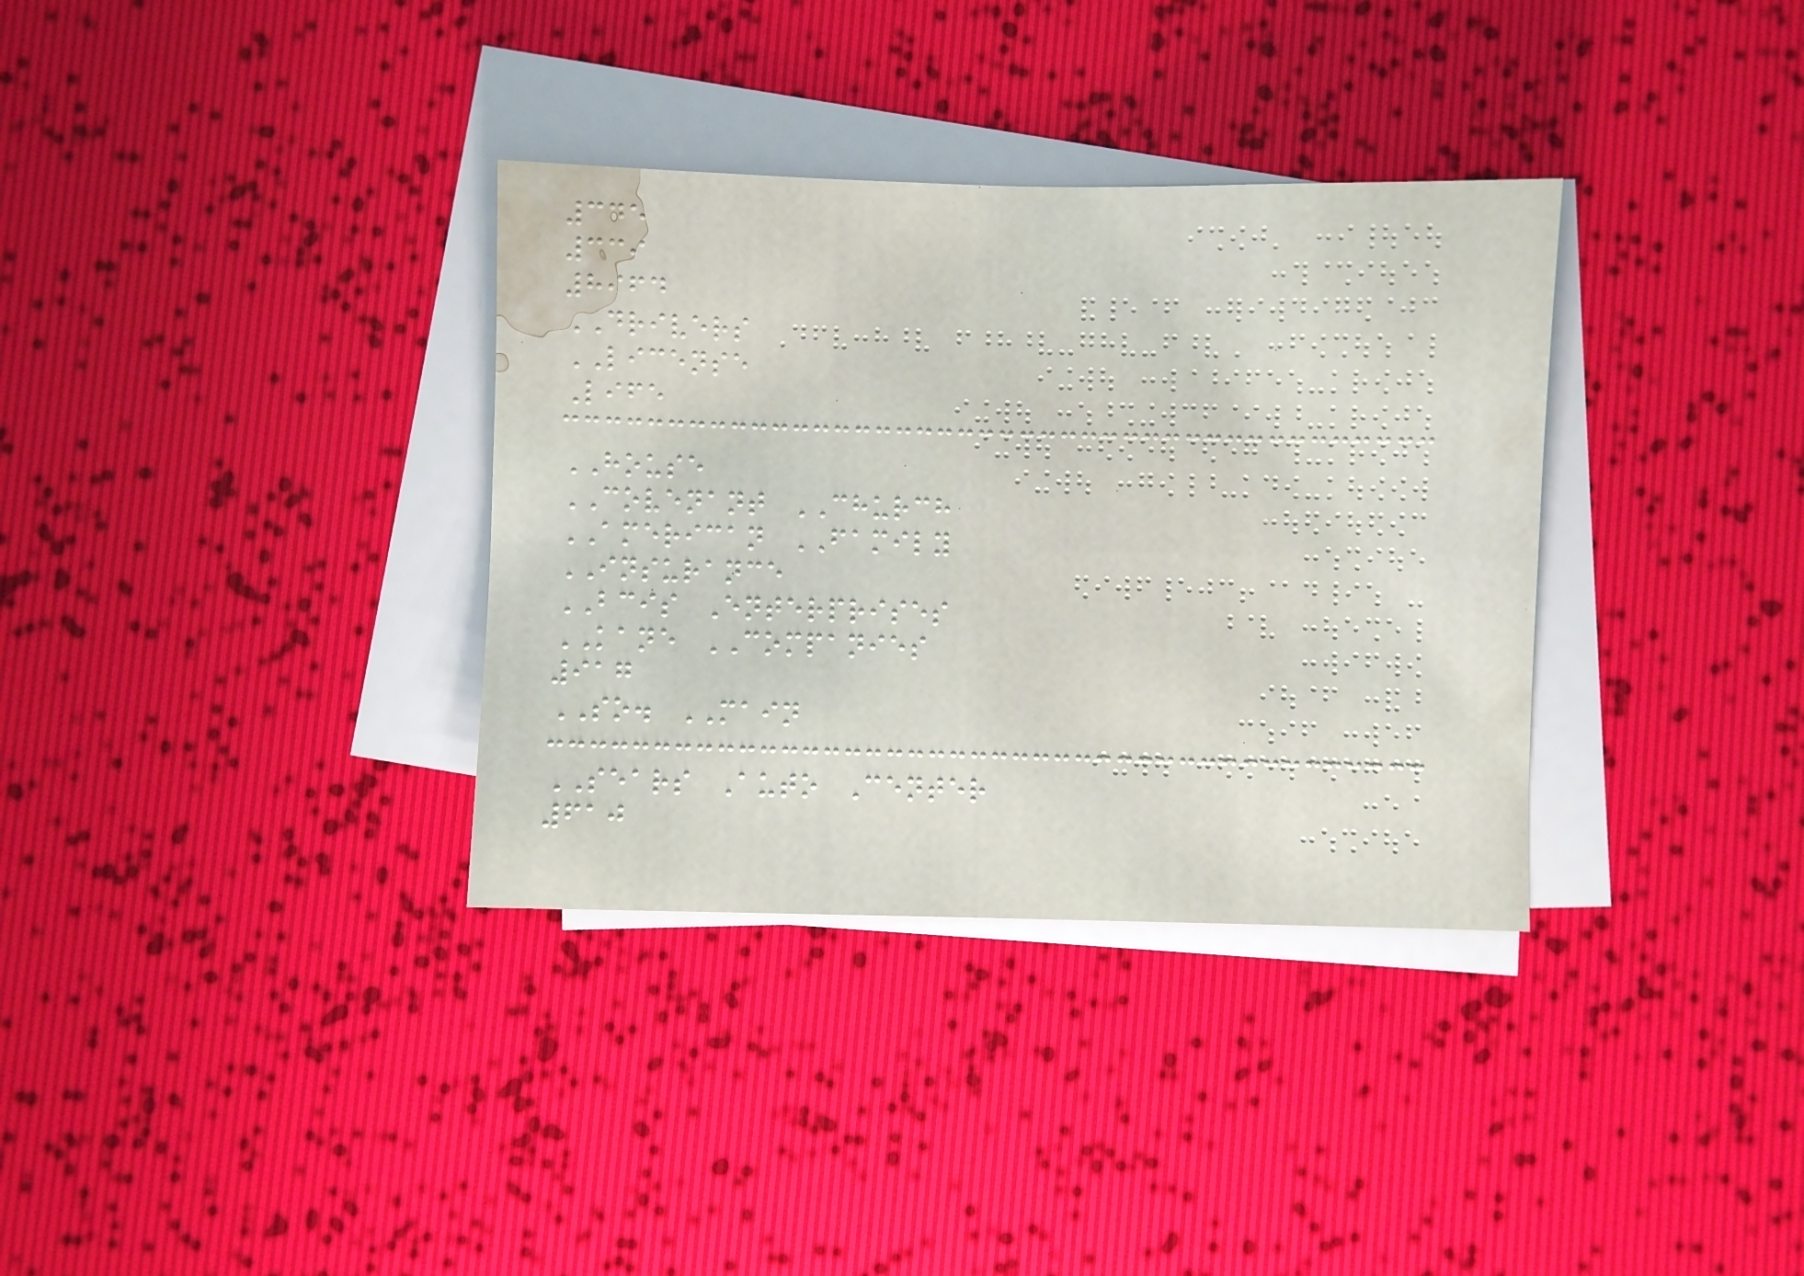345
339
8964
DRIVERS
LICENSE
Life
HOUSE
COVENANT CHURCH
AMERICAN FAMILY
INSURANCE
BCIS Enterprises
KANE COMPANIES
917
SO. MAIN
SEARS Auto Center
610
